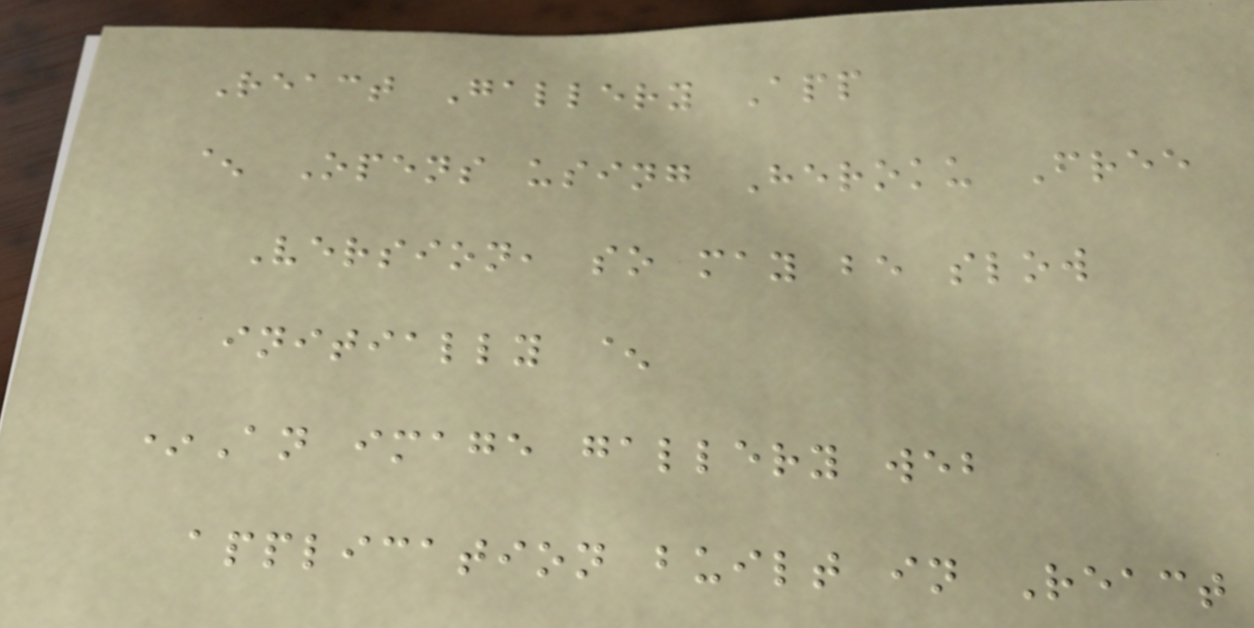React Gallery App
^ Opens using Heroku Free
Version, so may be slow
initially ^
*An image gallery web
application built in React
